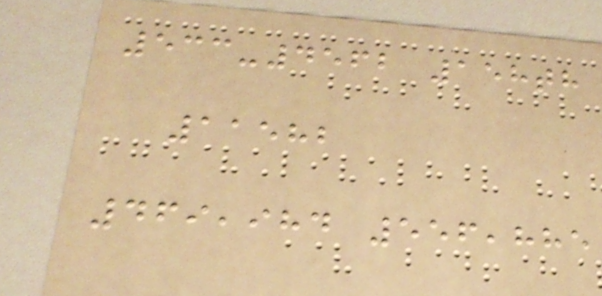533-4562 158th
11582
469,984 556,885
